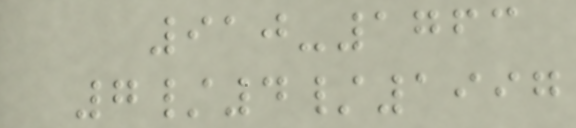910-1763
7/4/1997
